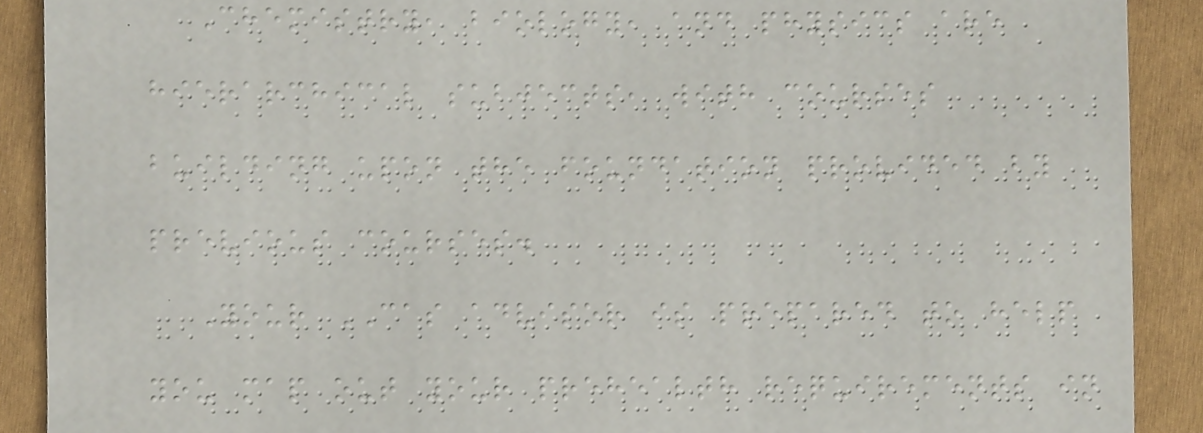Chemistry, biology, and physics are
hierarchical subjects, with courses
building upon the foundation provided by
previous courses.
Your CAS advisor is prepared to help
you map out your prehealth requirements in
